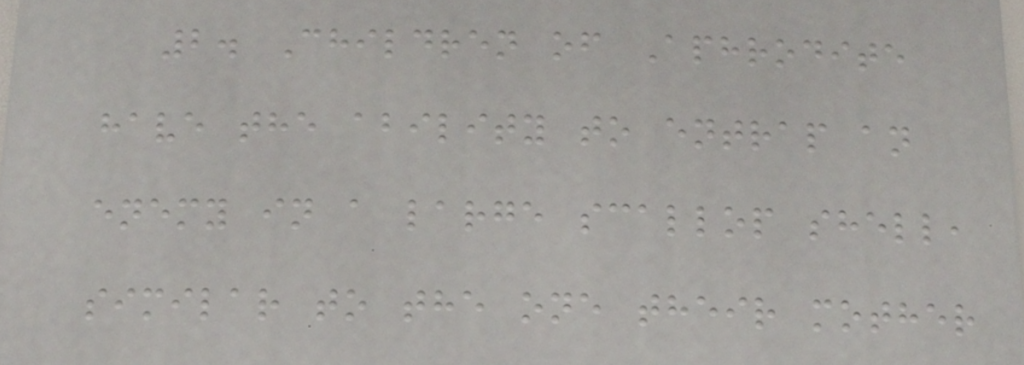2. Children of Aphrodite
have the ability to entrap an
enemy in a large scallop shell,
similar to the one their mother
